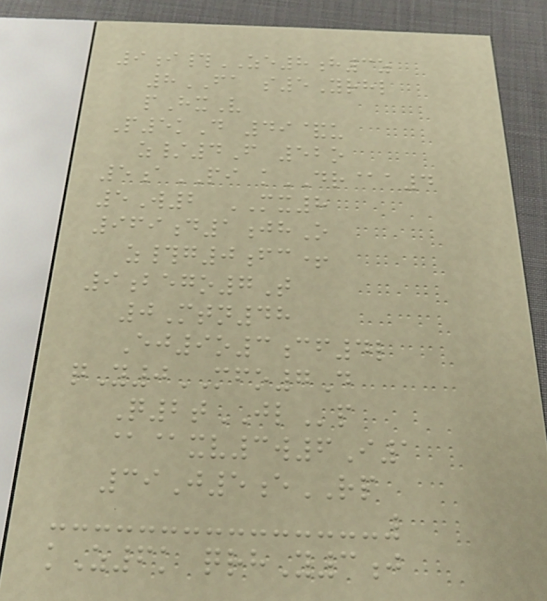9i#ZE8h3z
8FA s5Yrhl
pHxV
P5kD 49&u
z/4F 52o
5aPI kDR@a4
5W2 MX8
969d1jhO
z#g0fc+
9bego7T
0Mtn48
Ej9o3cf4l
qY0MFO7D
Q2tJLp
@@xv3w6I1
39J5eRP
kZ6k qrhY3j
